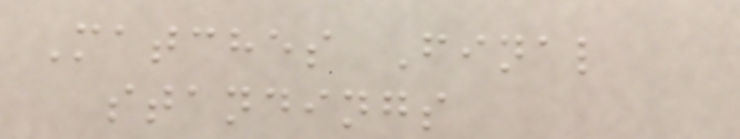Matches Final
standings
